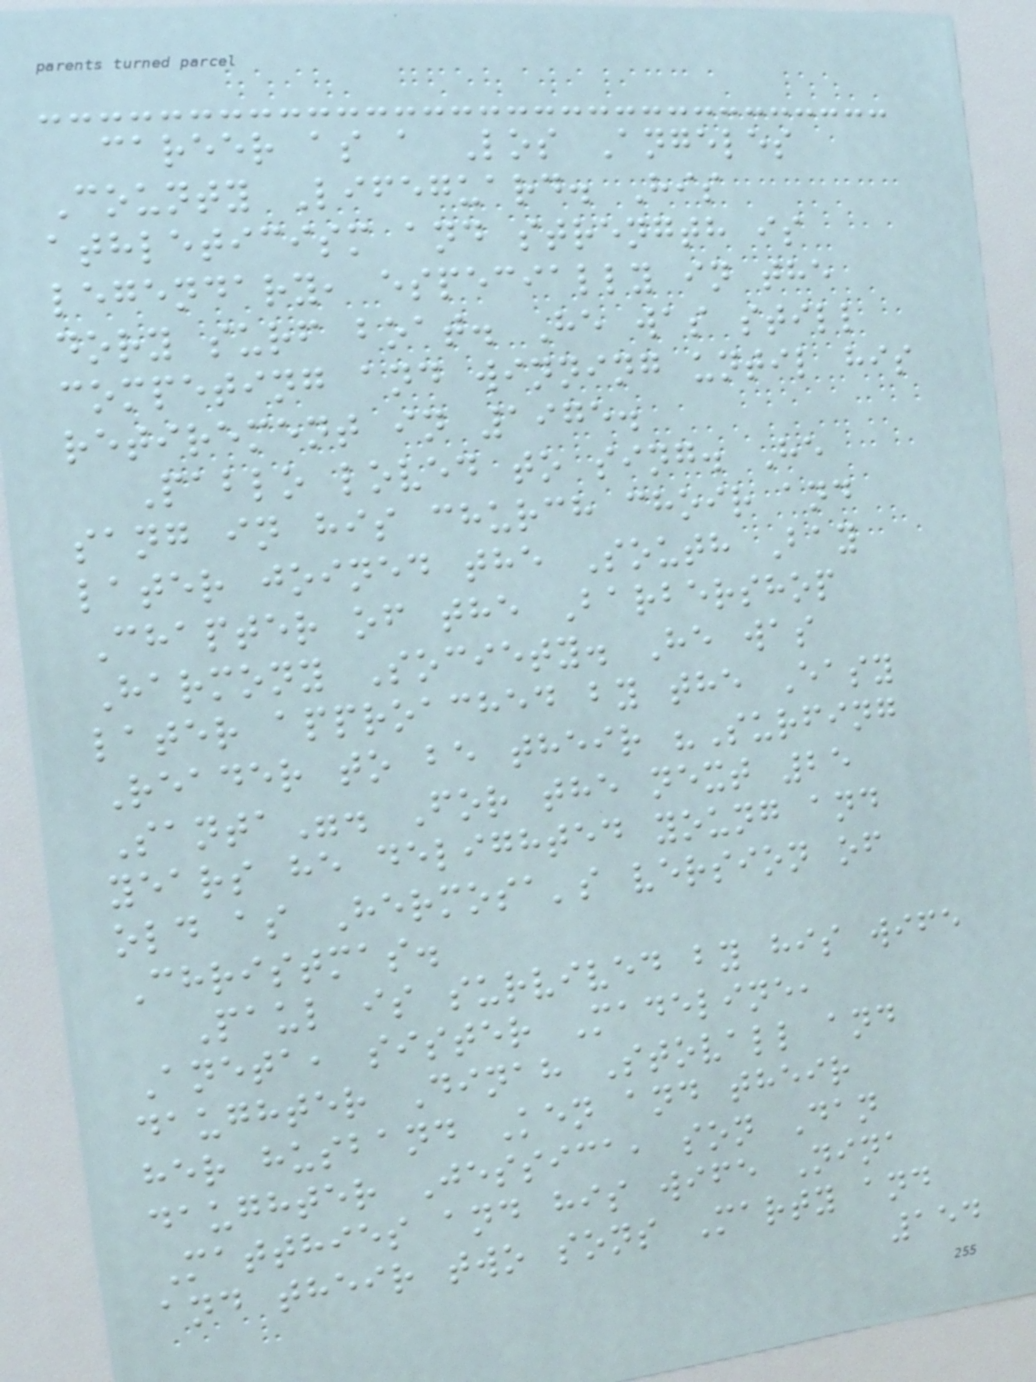career as a Los Angeles
County Lifeguard. His
athleticism and strength is
legendary, especially in the
dory surf boat. He was still
competing and winning until his
retirement in 1975.
Pablo loved to sing. He
sang in his church choir and
later joined the South Bay
Chapter of the Barbershop
Harmony Society. He was
later approached by the Easy
Reader to be their "Surfing
Santa". For the next 25
years he delighted young and
old as Hermosa's version of
Christmas.
Paul is survived by his wife
Aneta, sister Madeline,
daughter Dinah Stovall and
her husband Ken and their
daughter Jessica, son Dan
Matthies and his wife Nina
and their two sons Marty and
154
